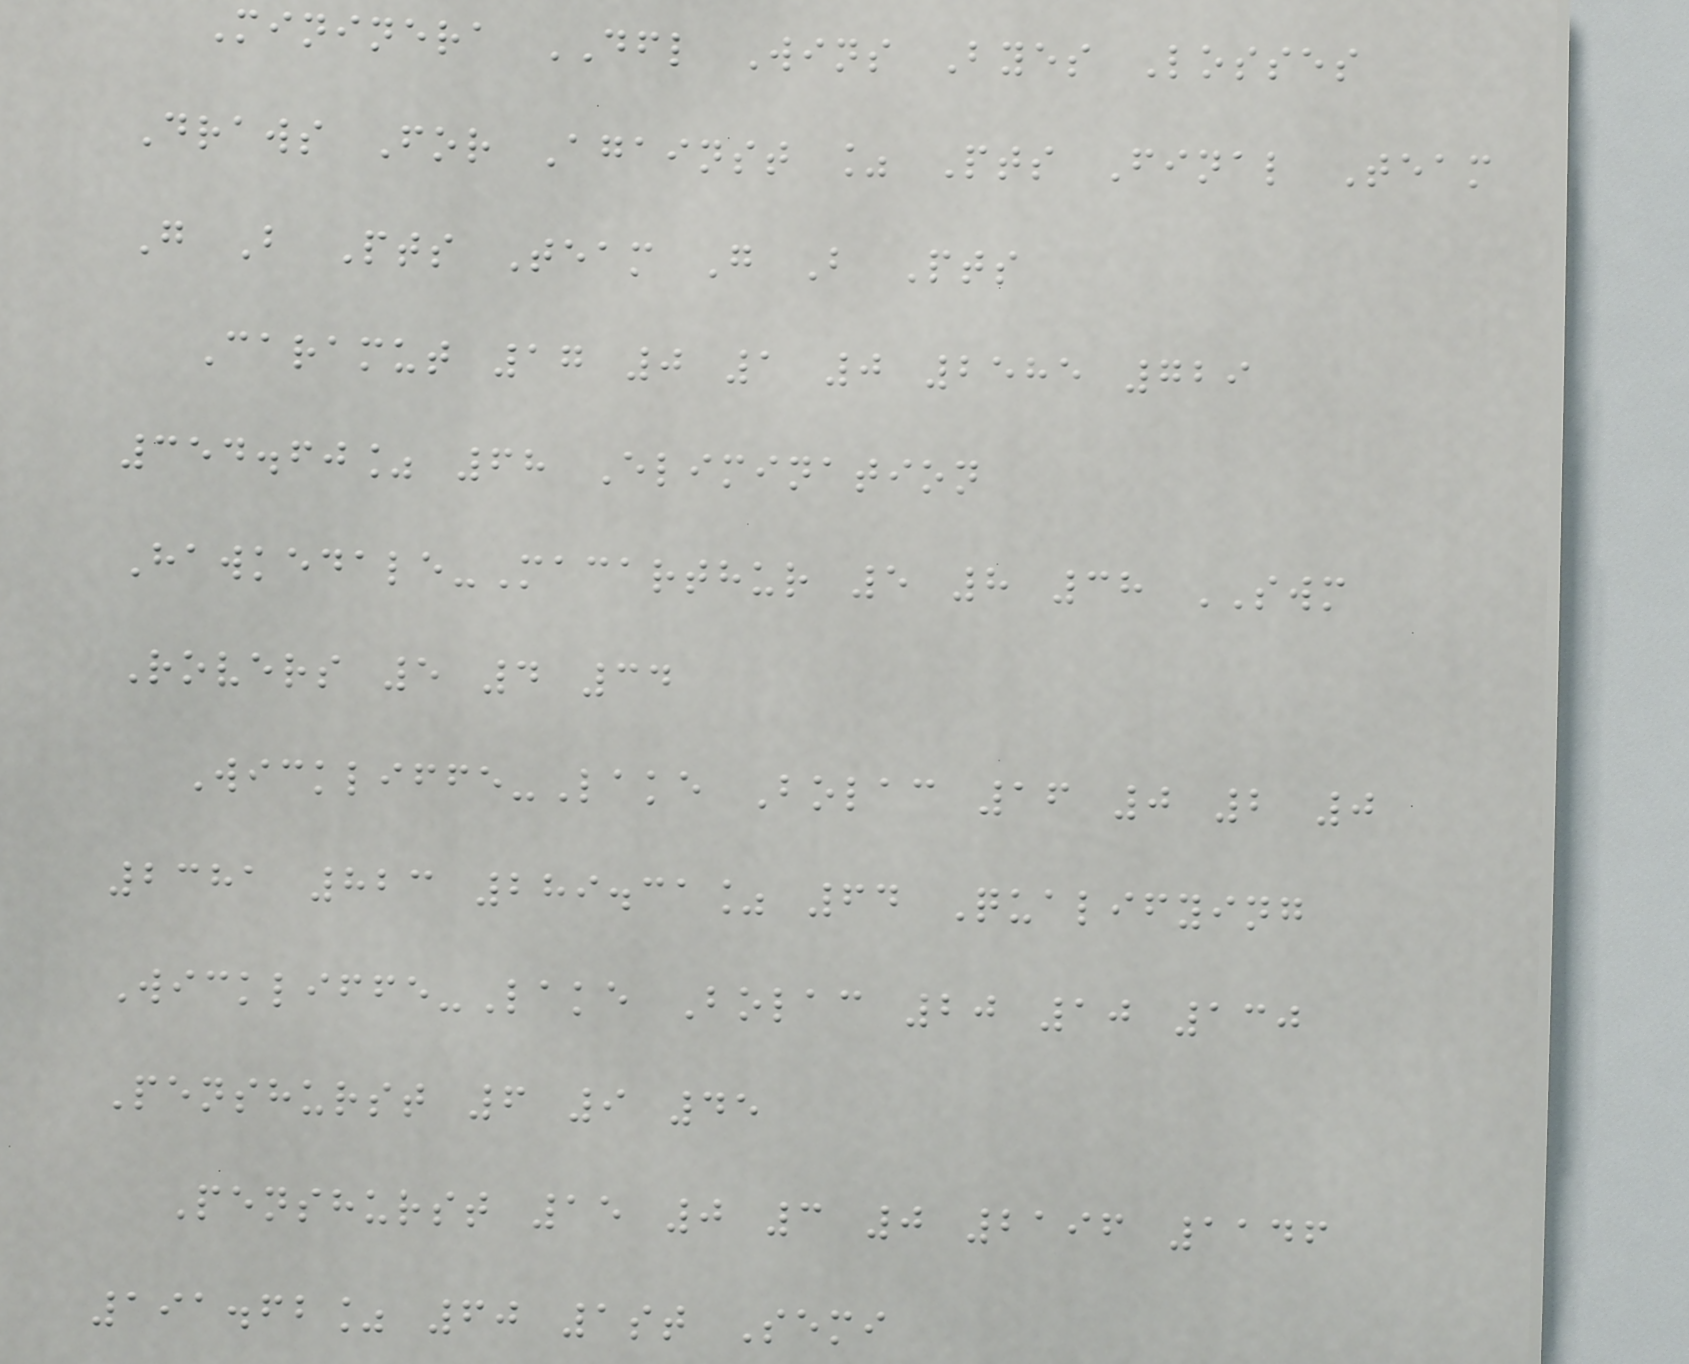Mininera DFL Wins Byes Losses
Draws For Against % Pts Final Team
G B Pts Team G B Pts
Caramut 17 0 1 0 2585 729
354.60% 68 Elimination
Hawkedale-Macarthur 5 8 38 SWM
Rovers 5 4 34
Wickliffe-Lake Bolac 16 0 2 0
2381 823 289.31% 64 Qualifying
Wickliffe-Lake Bolac 20 10 130
Penshurst 6 9 45
Penshurst 15 0 3 0 2196 1146
191.62% 60 1st Semi
